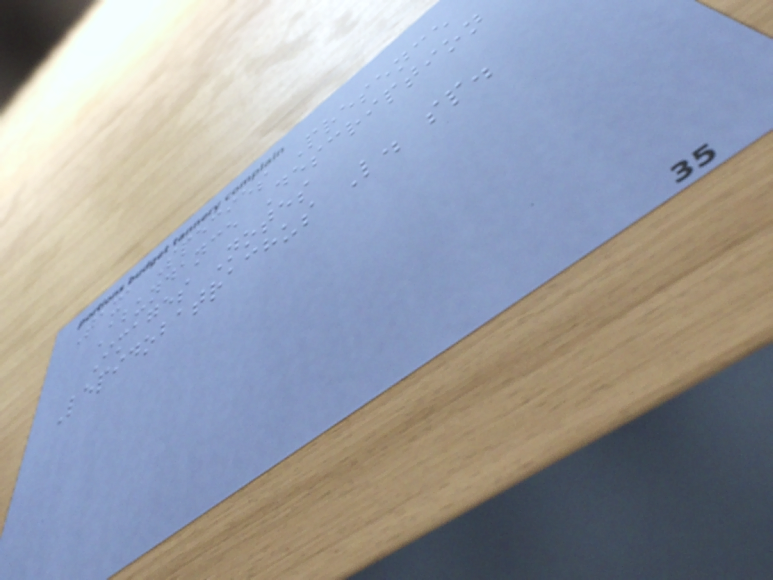Taxa Species Presence
Abundance Description
Images Notes
Lepidobatrachus L. sp.
